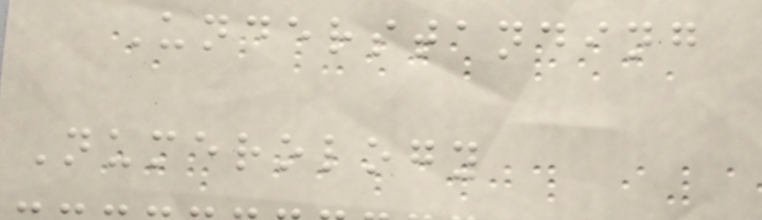Understanding
Numerology
